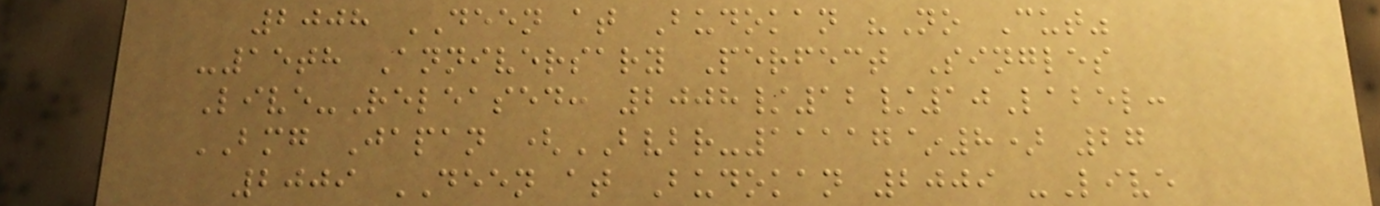2008 DEEN at Budokan "No Cut"
-15th Anniversary Perfect Singles
Live-Released: 2008/12/10Label:
BMG Japan (BVBR-11117~8) 27
2009 DEEN at Budokan 2009 -Live
